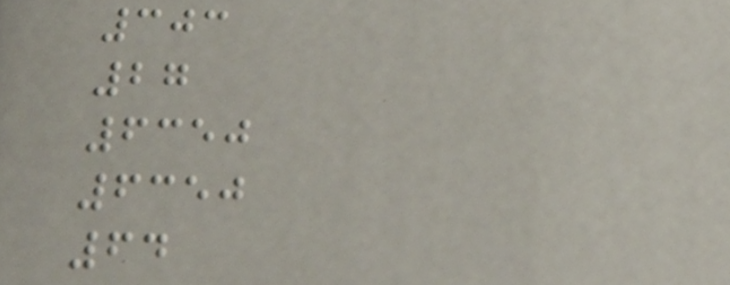303
27
6350
6350
64
